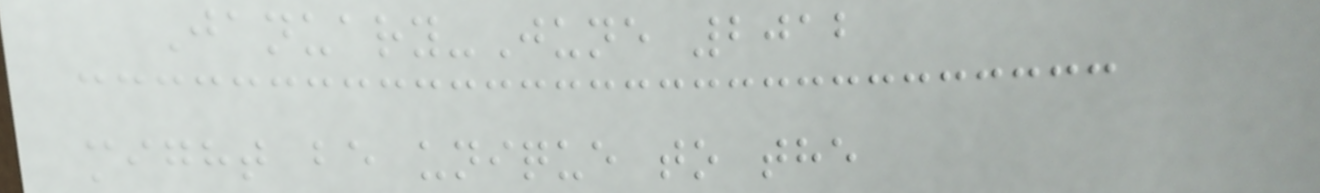January-June 2012
might be unique to the
